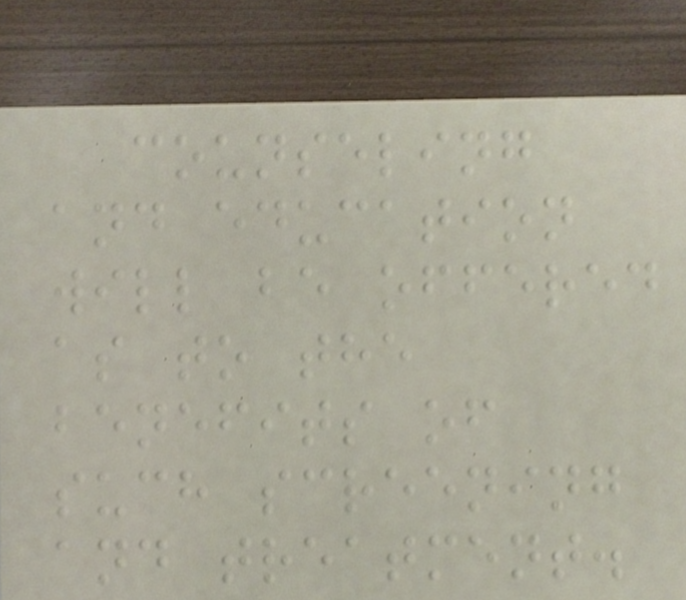counseling
and education
will be offered
as to the
benefits of
such screening
and treatment.
